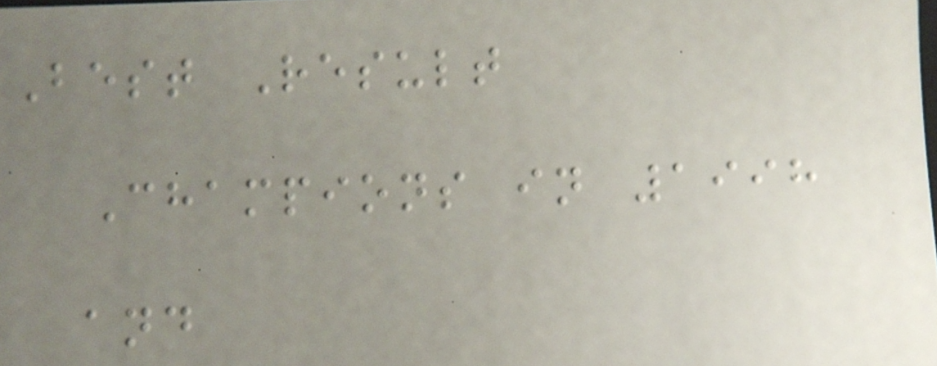Best Result
Champions in 1998
and
